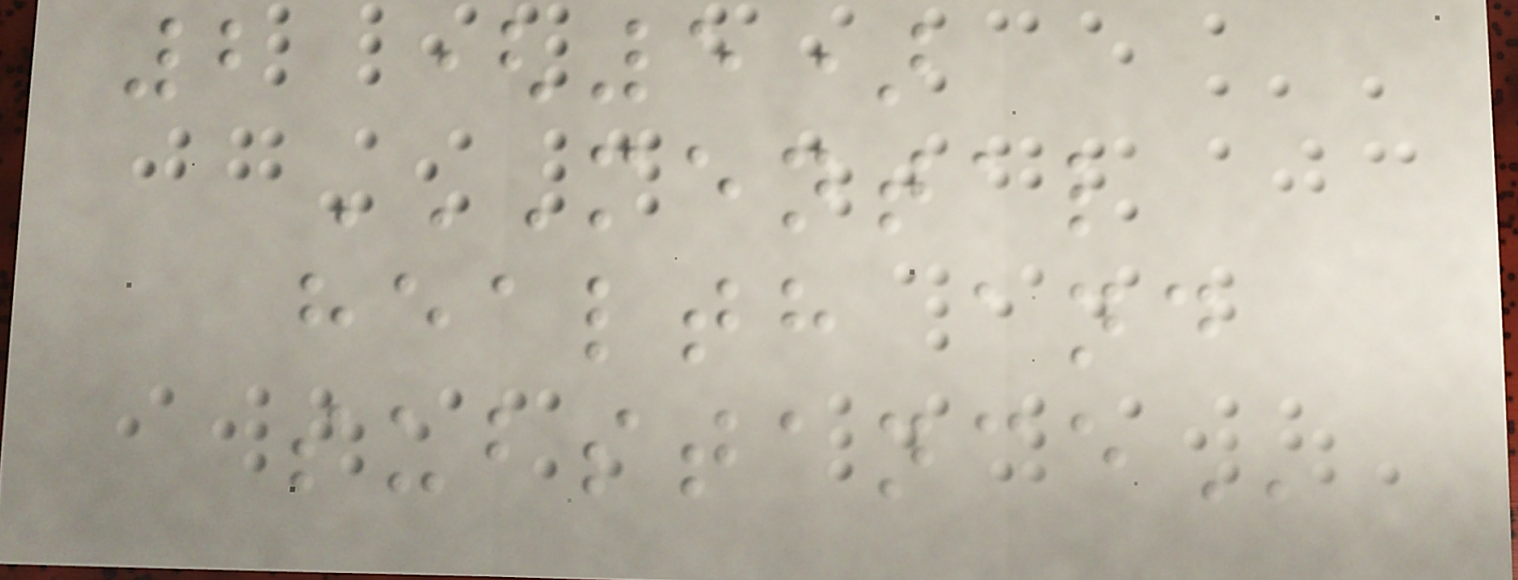2 (5)
MENTAL
HEALTH AND
SUBSTANCE
